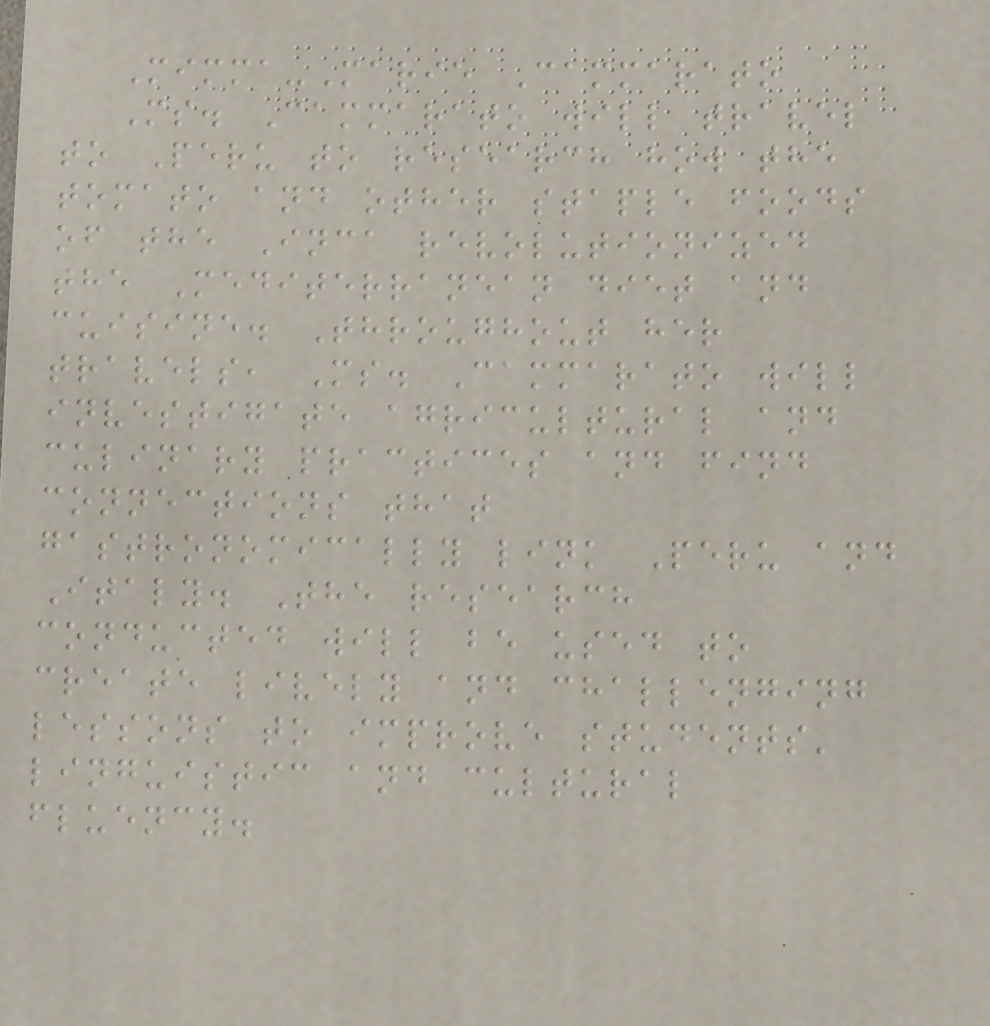Mimma-Marie Cammarato
Ms. Cammarato will travel
to Peru to research how the
tomato and other staple foods
of the Inca revolutionized
the Mediterranean diet and
cuisine. Throughout her
travels, Ms. Cammarato will
investigate agricultural and
culinary practices and find
connections that
gastronomically link Peru and
Italy. The research
conducted will be used to
create lively and challenging
lessons to improve students'
linguistic and cultural
fluency.
